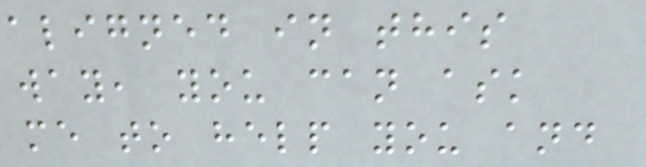aligned in this
way, you can ask
me to help you and
